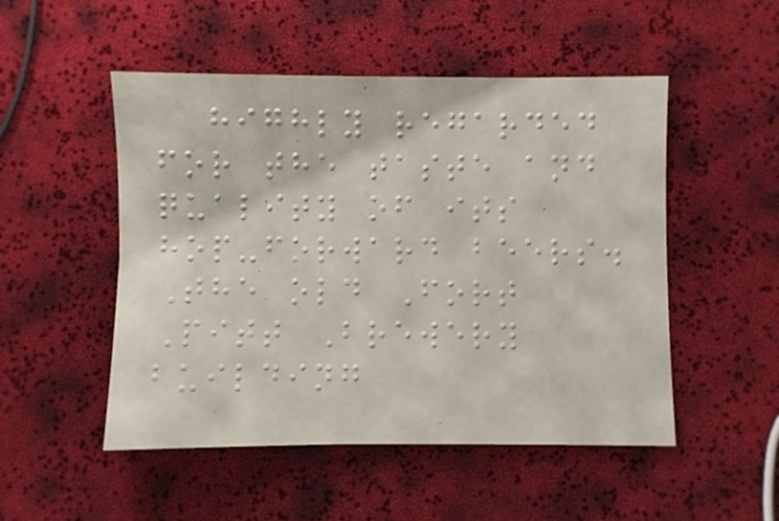highly regarded
for the taste and
quality of its
hop-forward beers.
The old Fort
Pitt Brewery
building
